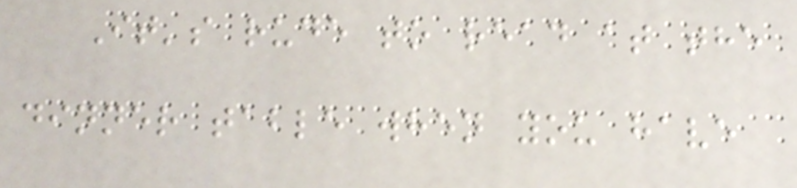It's rude to read at the
dinner table when you have
